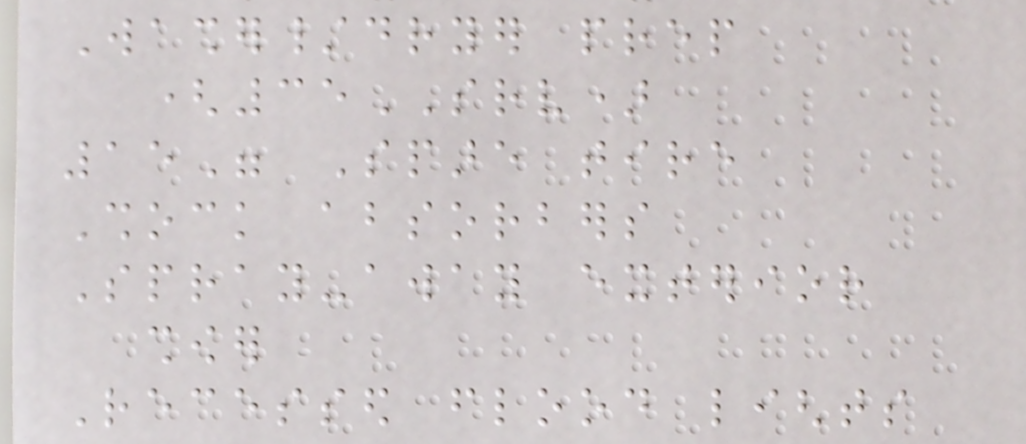Washer/dryer prep
(35SRV)
15" Spare tire
Shock absorbers
Spray-away exterior
shower
Recessed flood lights
